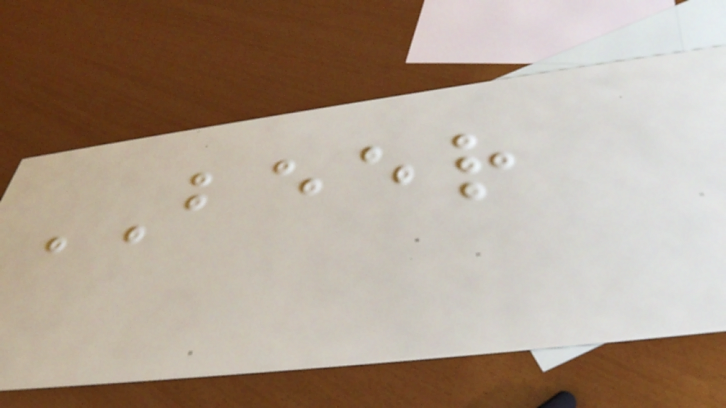BEER
